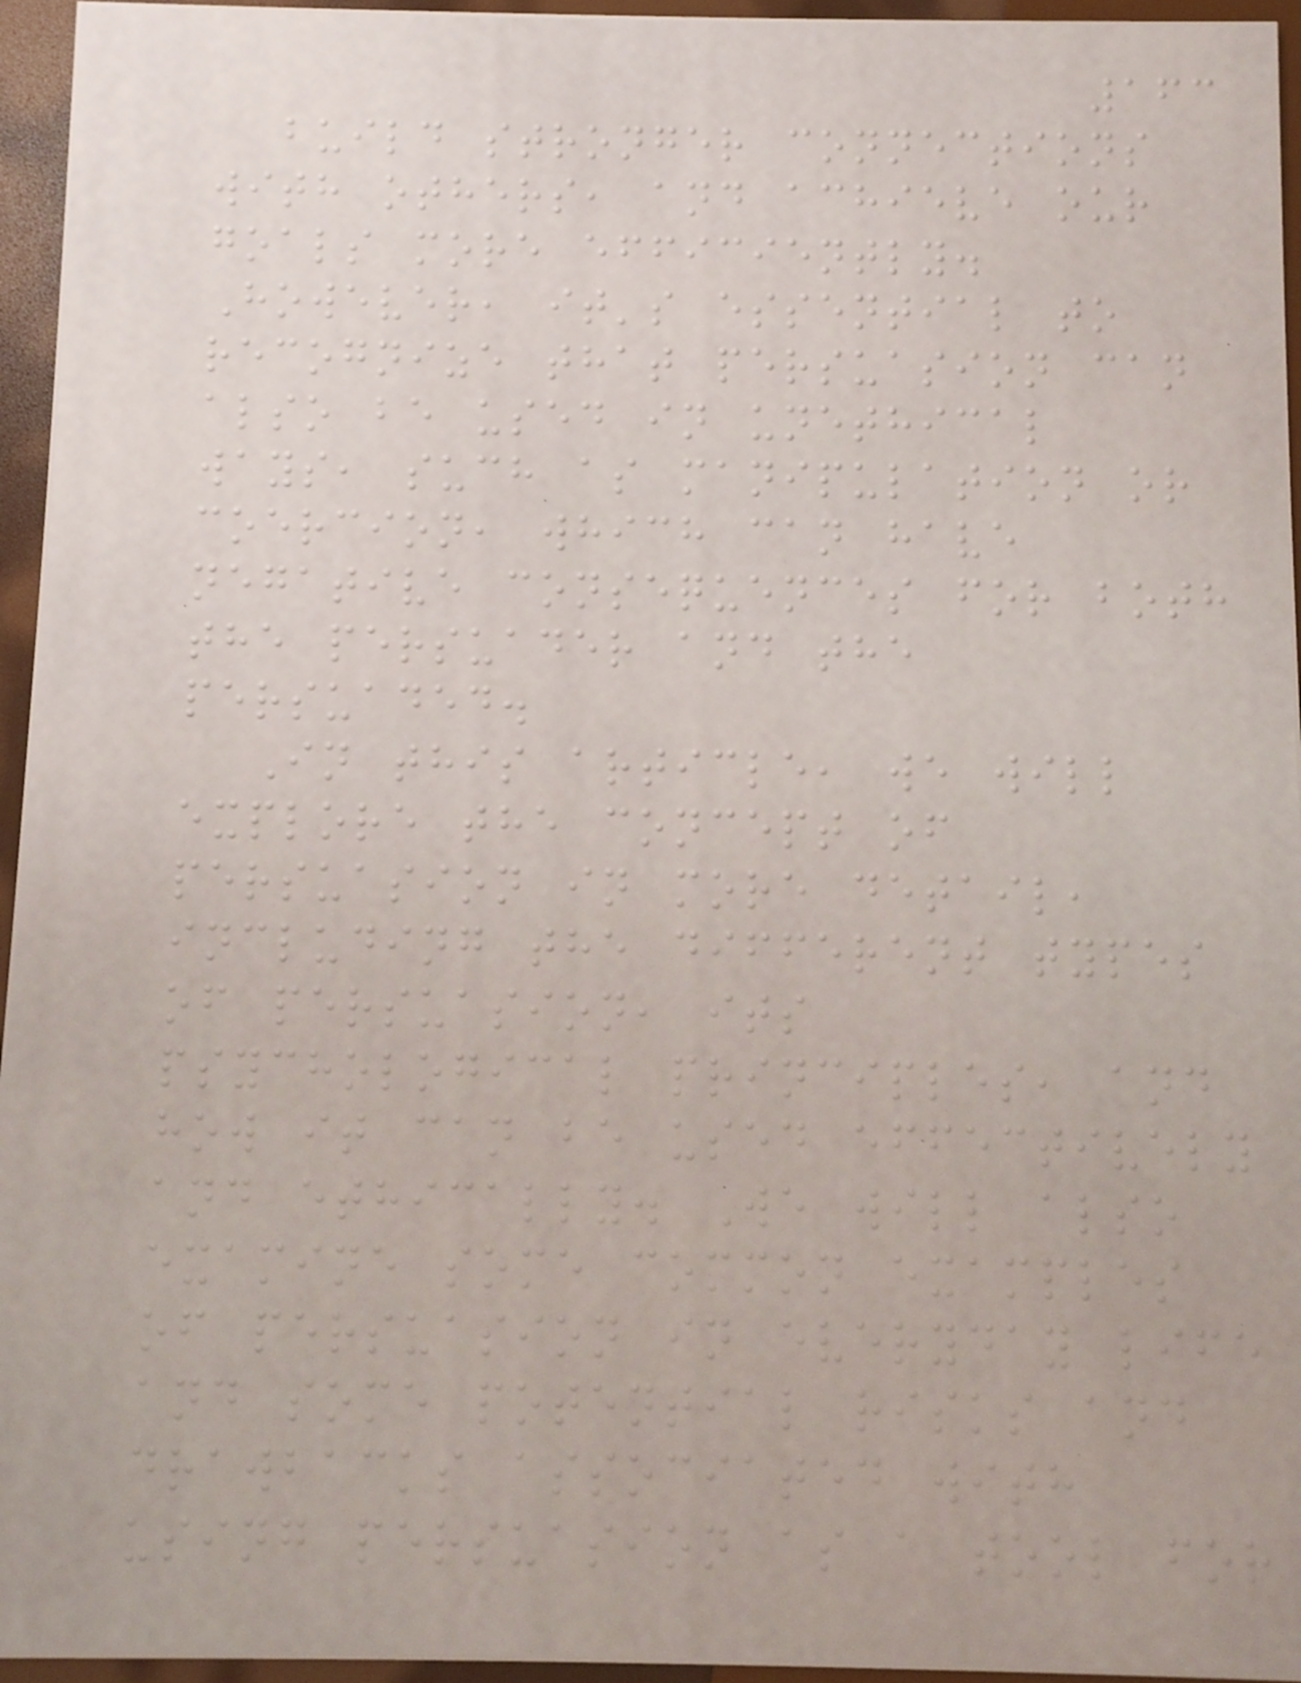163
build stronger connections
with others, and achieve our
goals more efficiently.
However, it's essential to
recognize that persuasion can
also be used in unethical
ways, such as manipulation or
coercion, which can have
negative consequences for both
the persuader and the
persuaded.
In this article, we will
explore the concept of
persuasion in more detail,
including the different types
of persuasion, its
psychological principles, and
how it can be used effectively
and ethically. We will also
examine some common examples
of persuasion in everyday life
and some potential risks and
drawbacks associated with
using persuasion as a tool for
